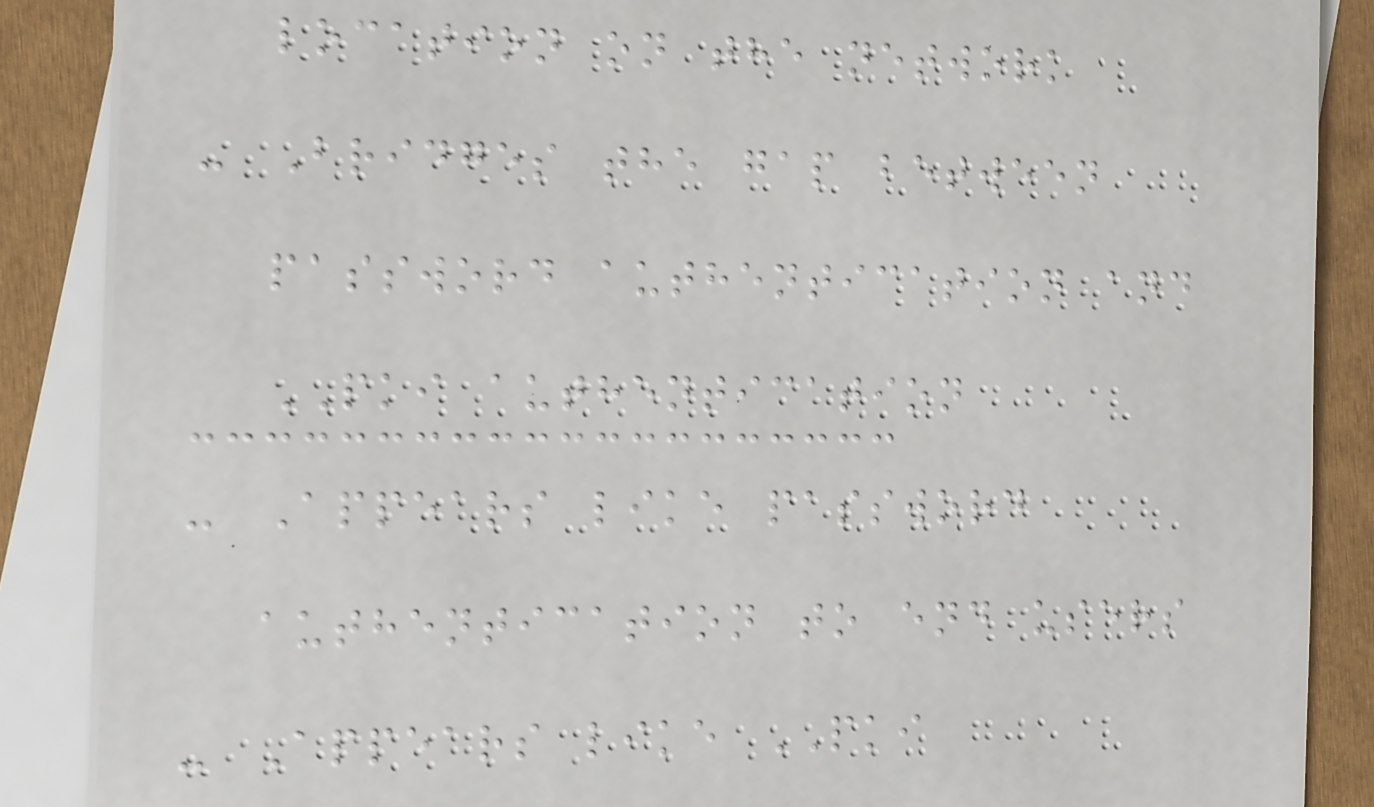location on the network
- Bridges the gap between
password authentication and
PKI authentication
- Appears like password
authentication to end users
- Appears like PKI
